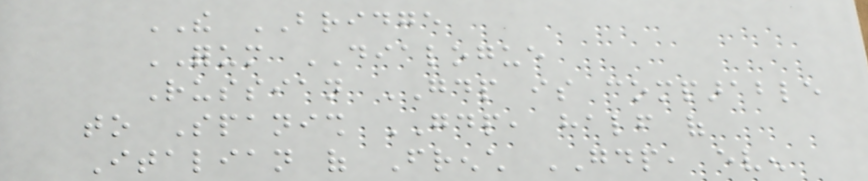THE BRIDGE
FORUM DIALOGUE
Russian GDP is comparable
to Spanish GDP, half of
Italian of French GDP, even
